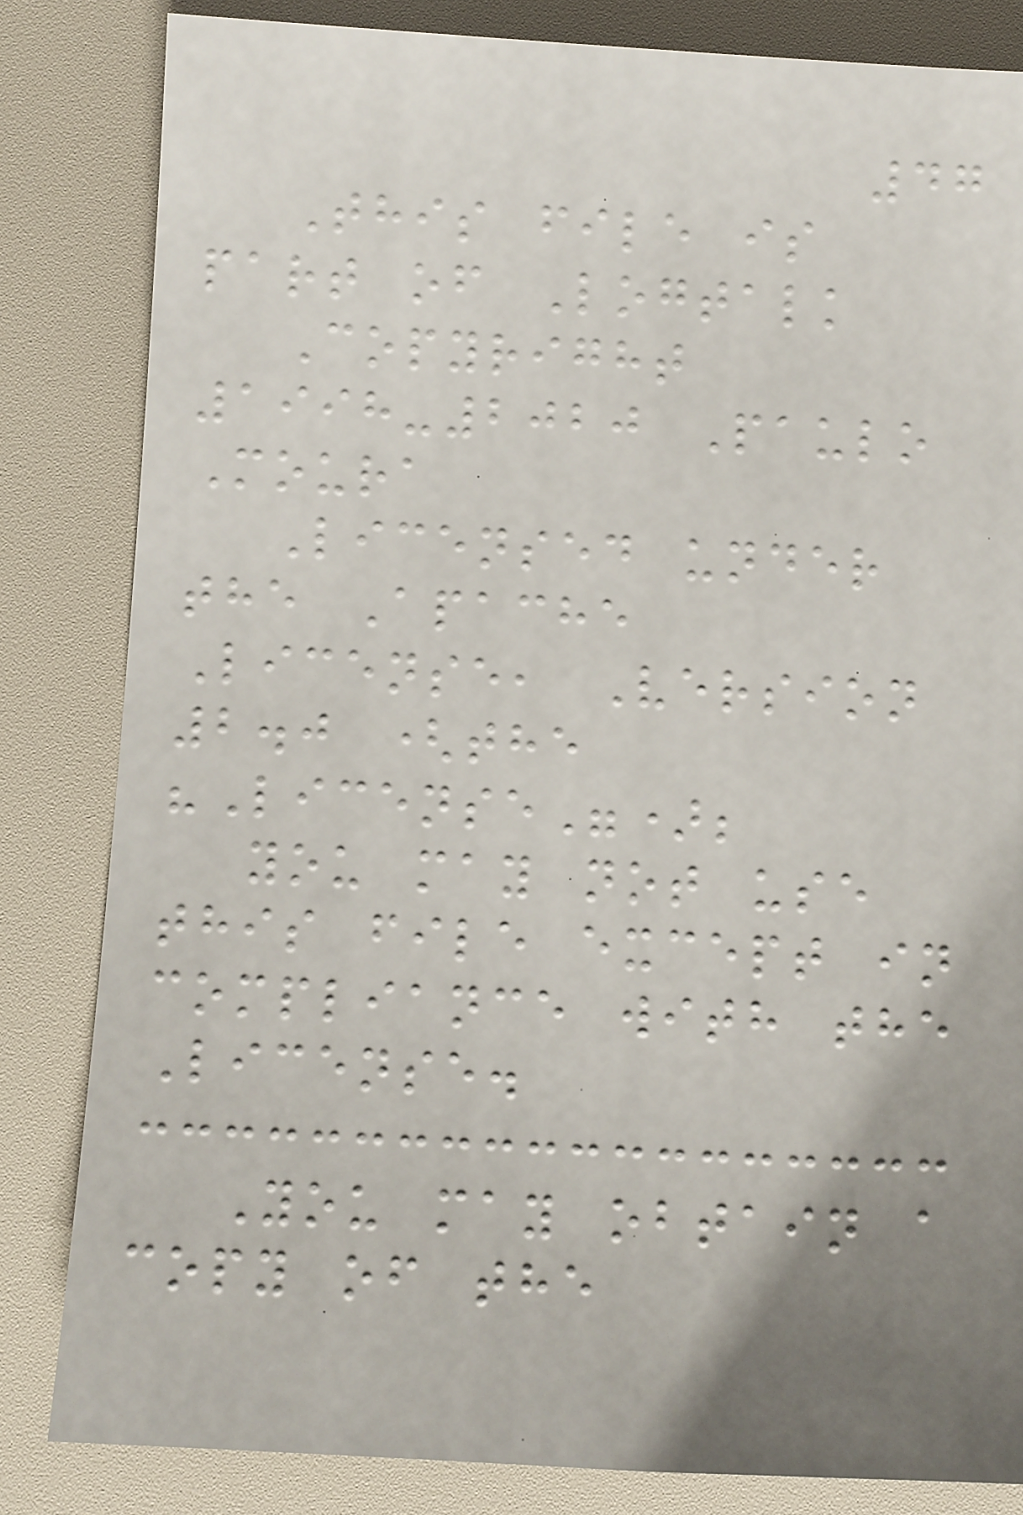47
This file is
part of Logtalk
Copyright
1998-2020 Paulo
Moura
Licensed under
the Apache
License, Version
2.0 (the
"License");
you may not use
this file except in
compliance with the
License.
You may obtain a
copy of the
